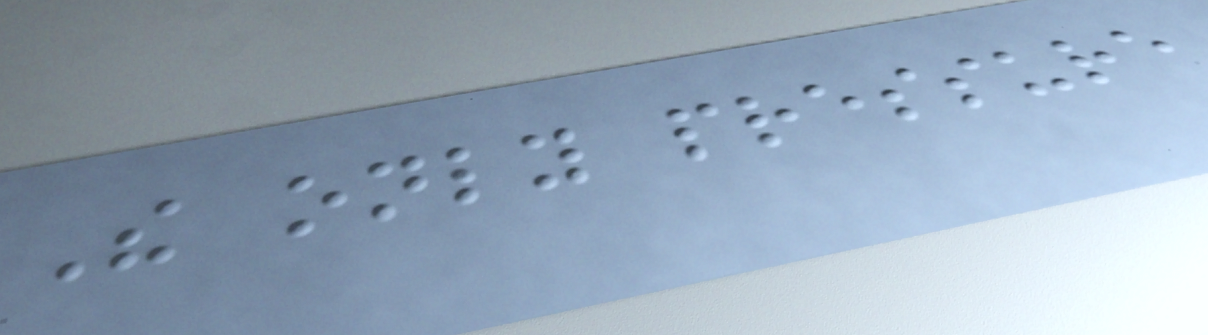The only pressure
